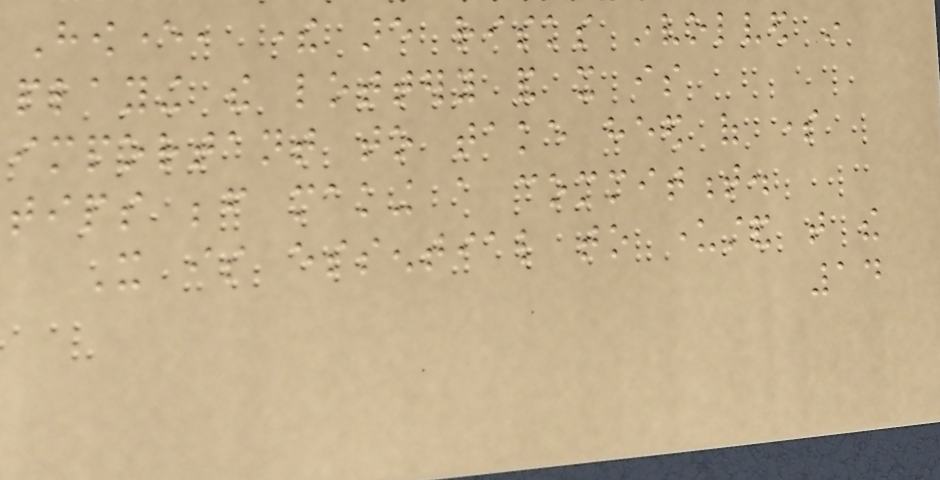However, there are risks involved in
playing the lottery and it is
important to take heed of some
tips before making a commitment.
It is essential to understand that the
14
